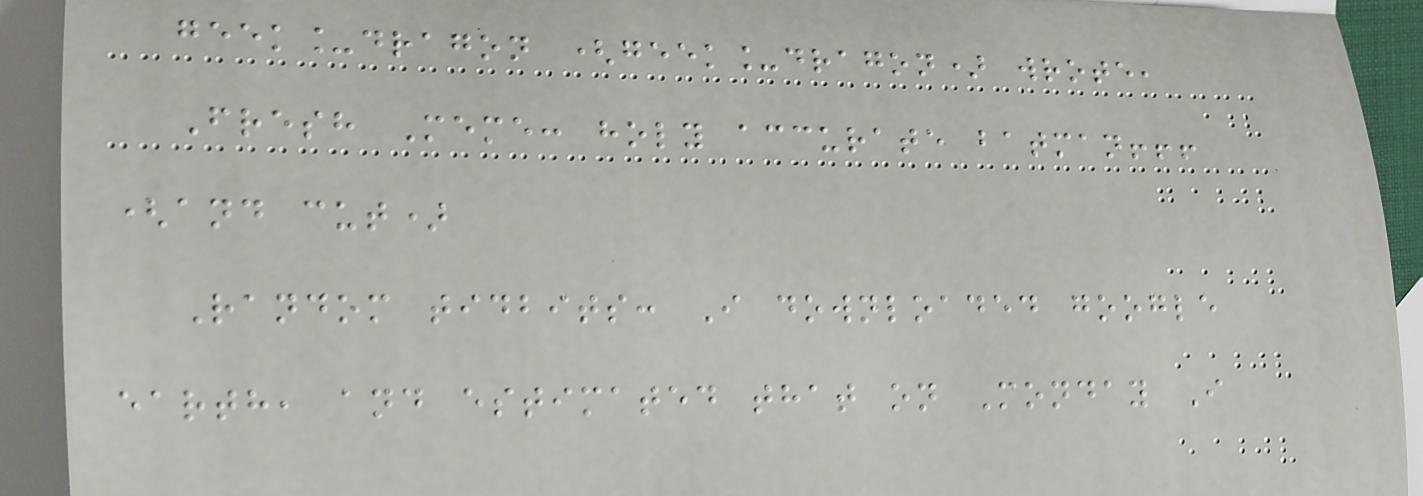geek_dragon (geek_dragon) wrote,
Fresh Meme: holy accurate batman!!!
(and cut)
Random tidbits: I downloaded google
earth, and estimated that on Monday I
